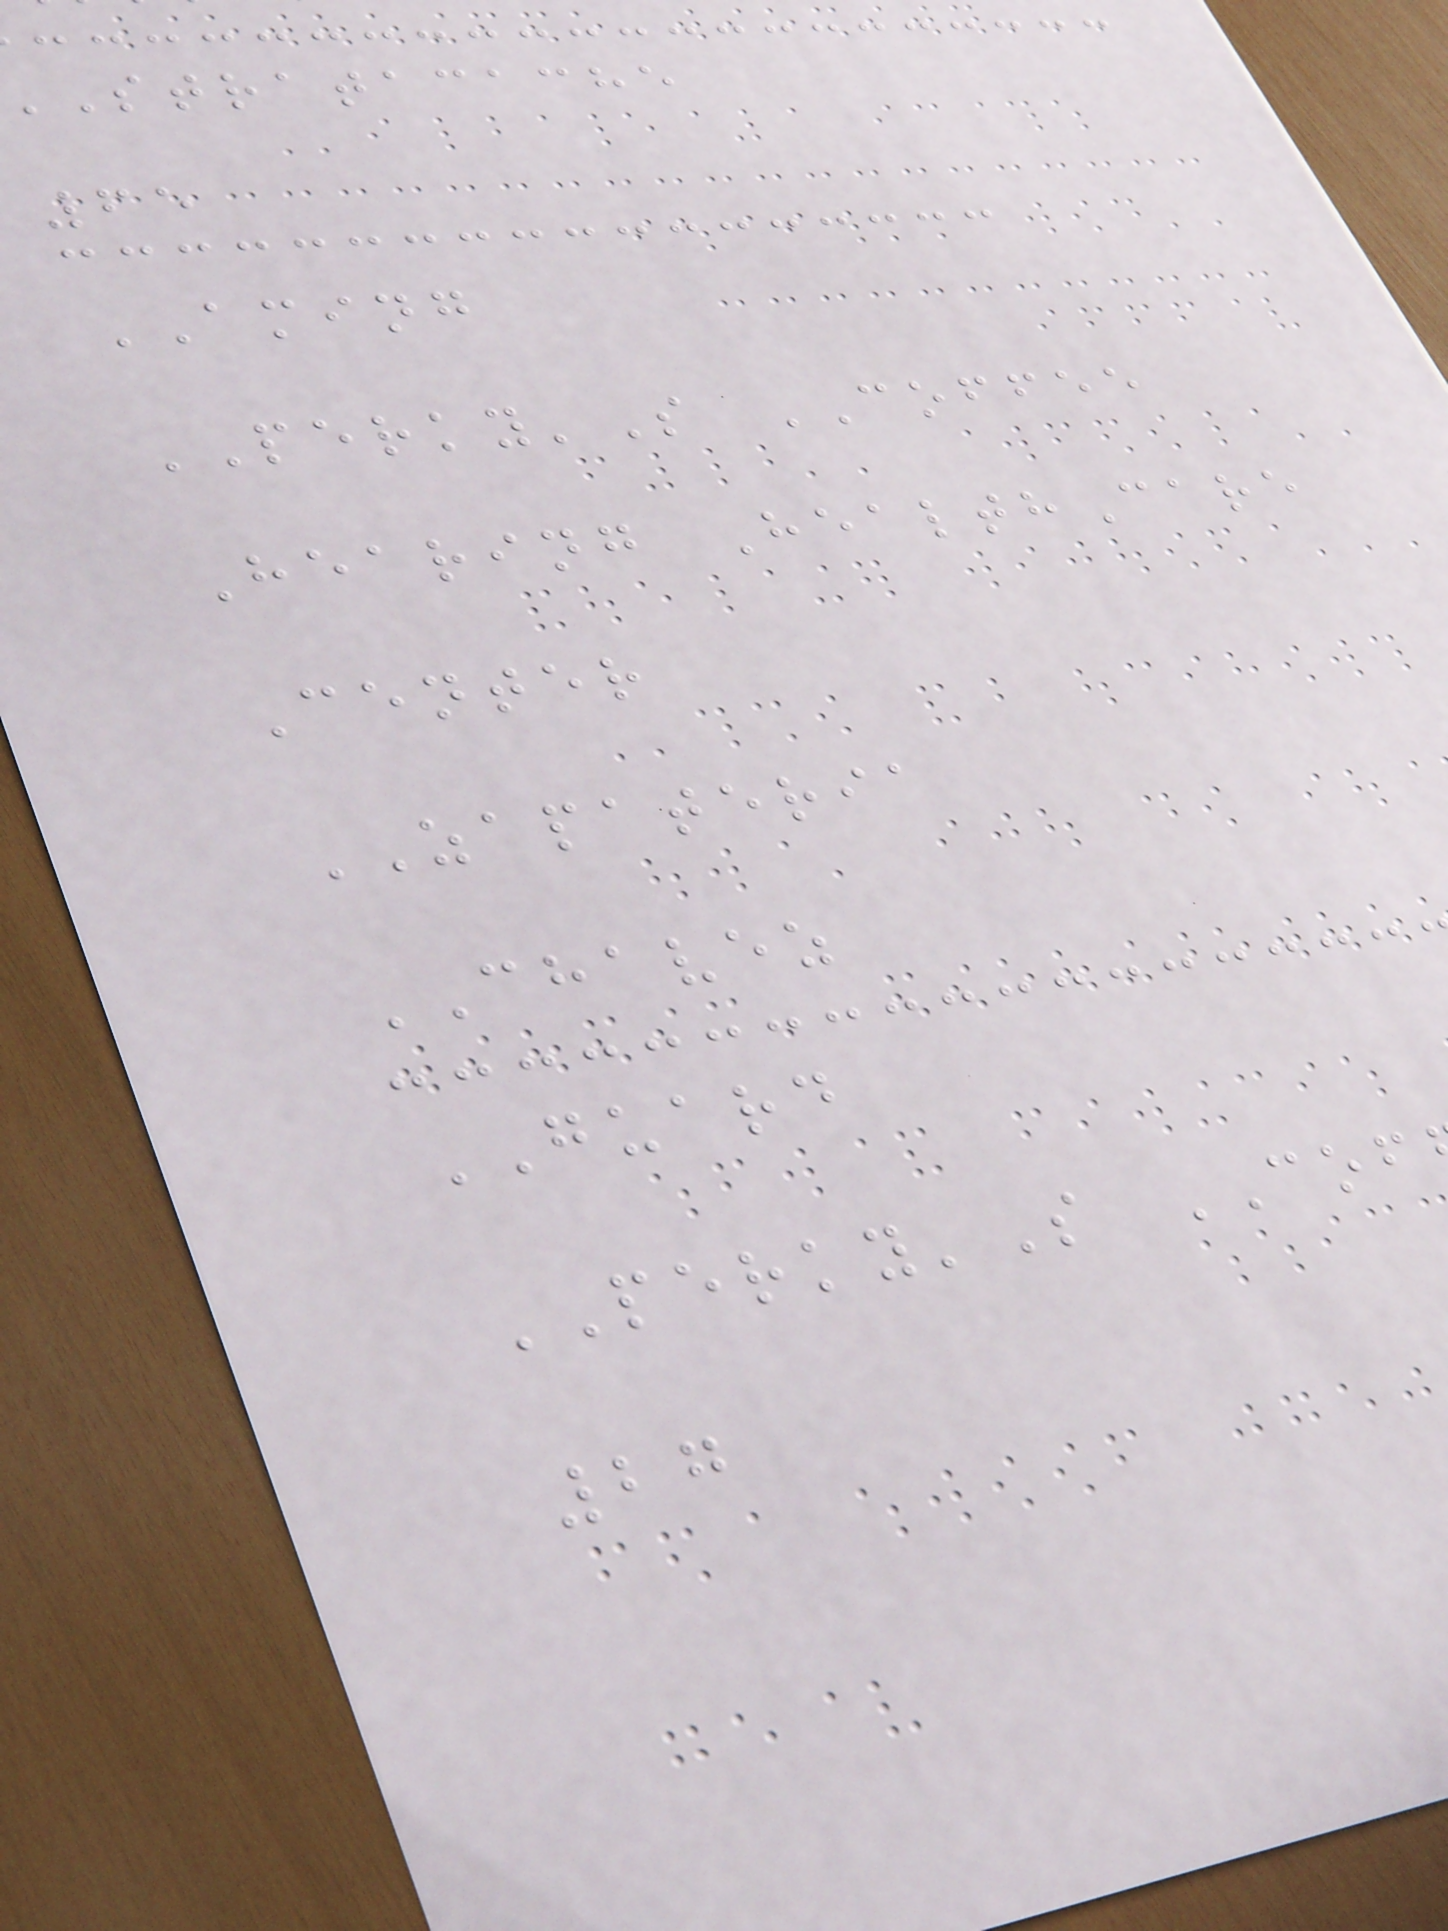stratacache
65
AMING
PERKY'S COFFEE
Hearing HealthCare
Center
ZAPATERIA
CHAVEZ
GUARD
PERKY'S COF
27
